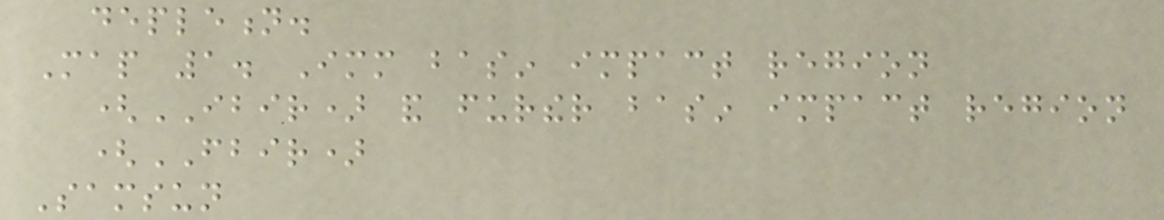depletion.
Map 1. Immediate basin impact region
(IBIR) and further basin impact region
(FBIR)
Samsun
